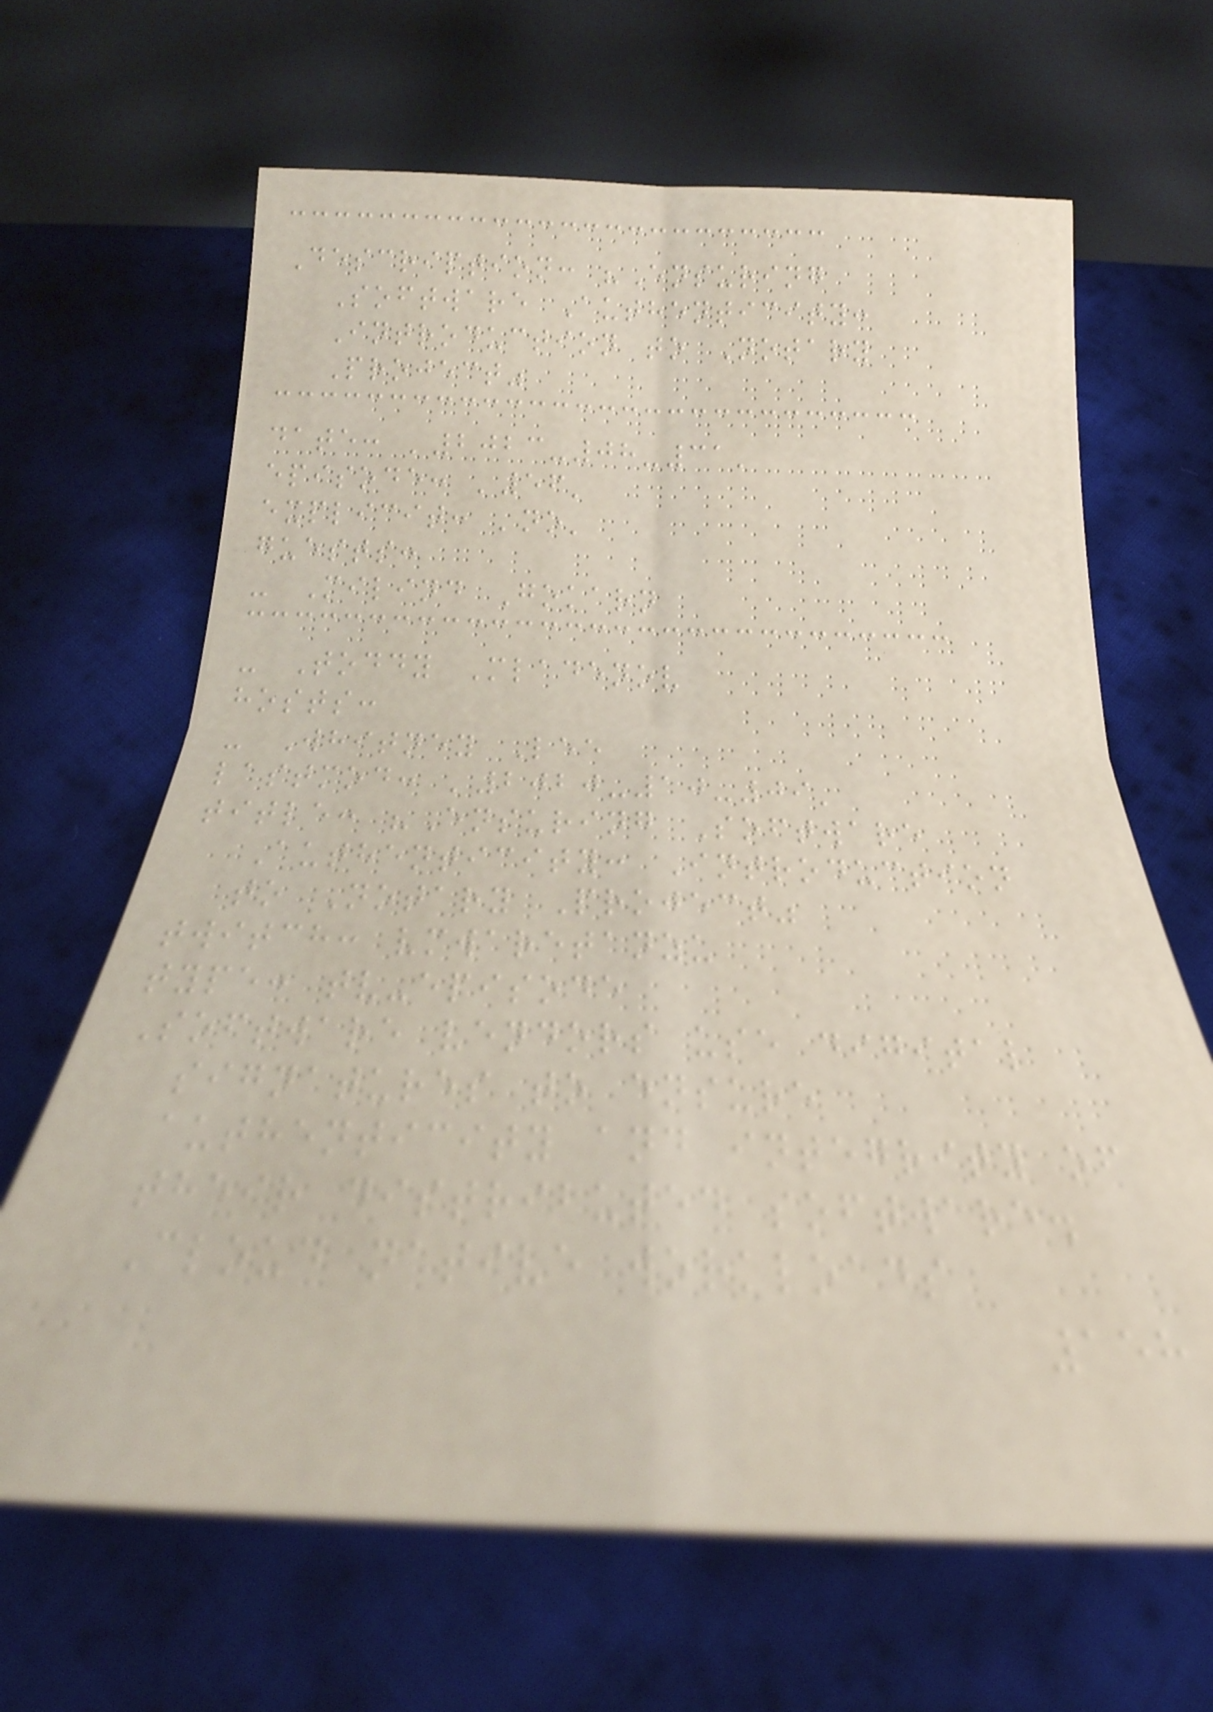Description: "Ensuring
Software Authenticity:
Introduction to Notary
Project"
date: '2023-08-31'
episode: '56'
explicit: 'no'
guests:
- Milind Gokarn
- Toddy Mladenov
hosts:
- Whitney Lee
lastmod: '2020-10-09'
title: "Ensuring Software
Authenticity: Introduction
to Notary Project"
twitch: vmwaretanzu
type: tv-episode
Software vendors use digital
signatures to ensure
authenticity and integrity of
their distributed software.
Cloud native workloads
158
